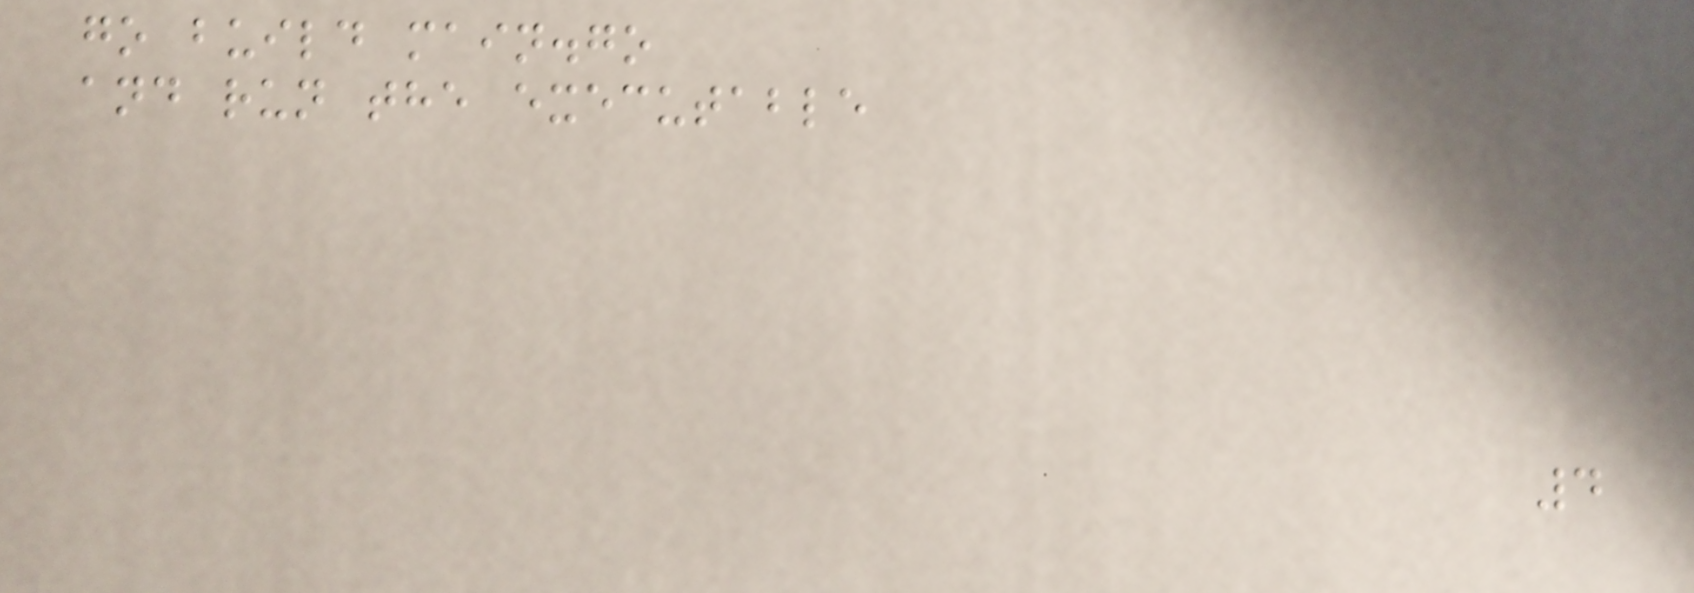go build main.go
and run the executable
4
